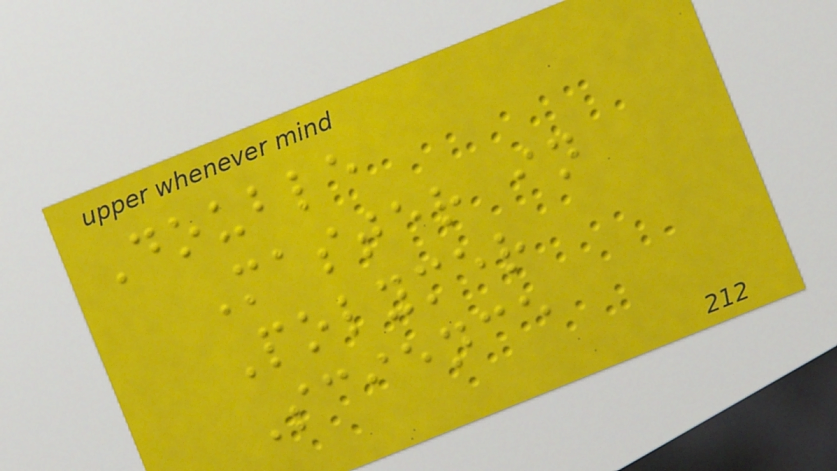Double
Master in
Polymer
Science
